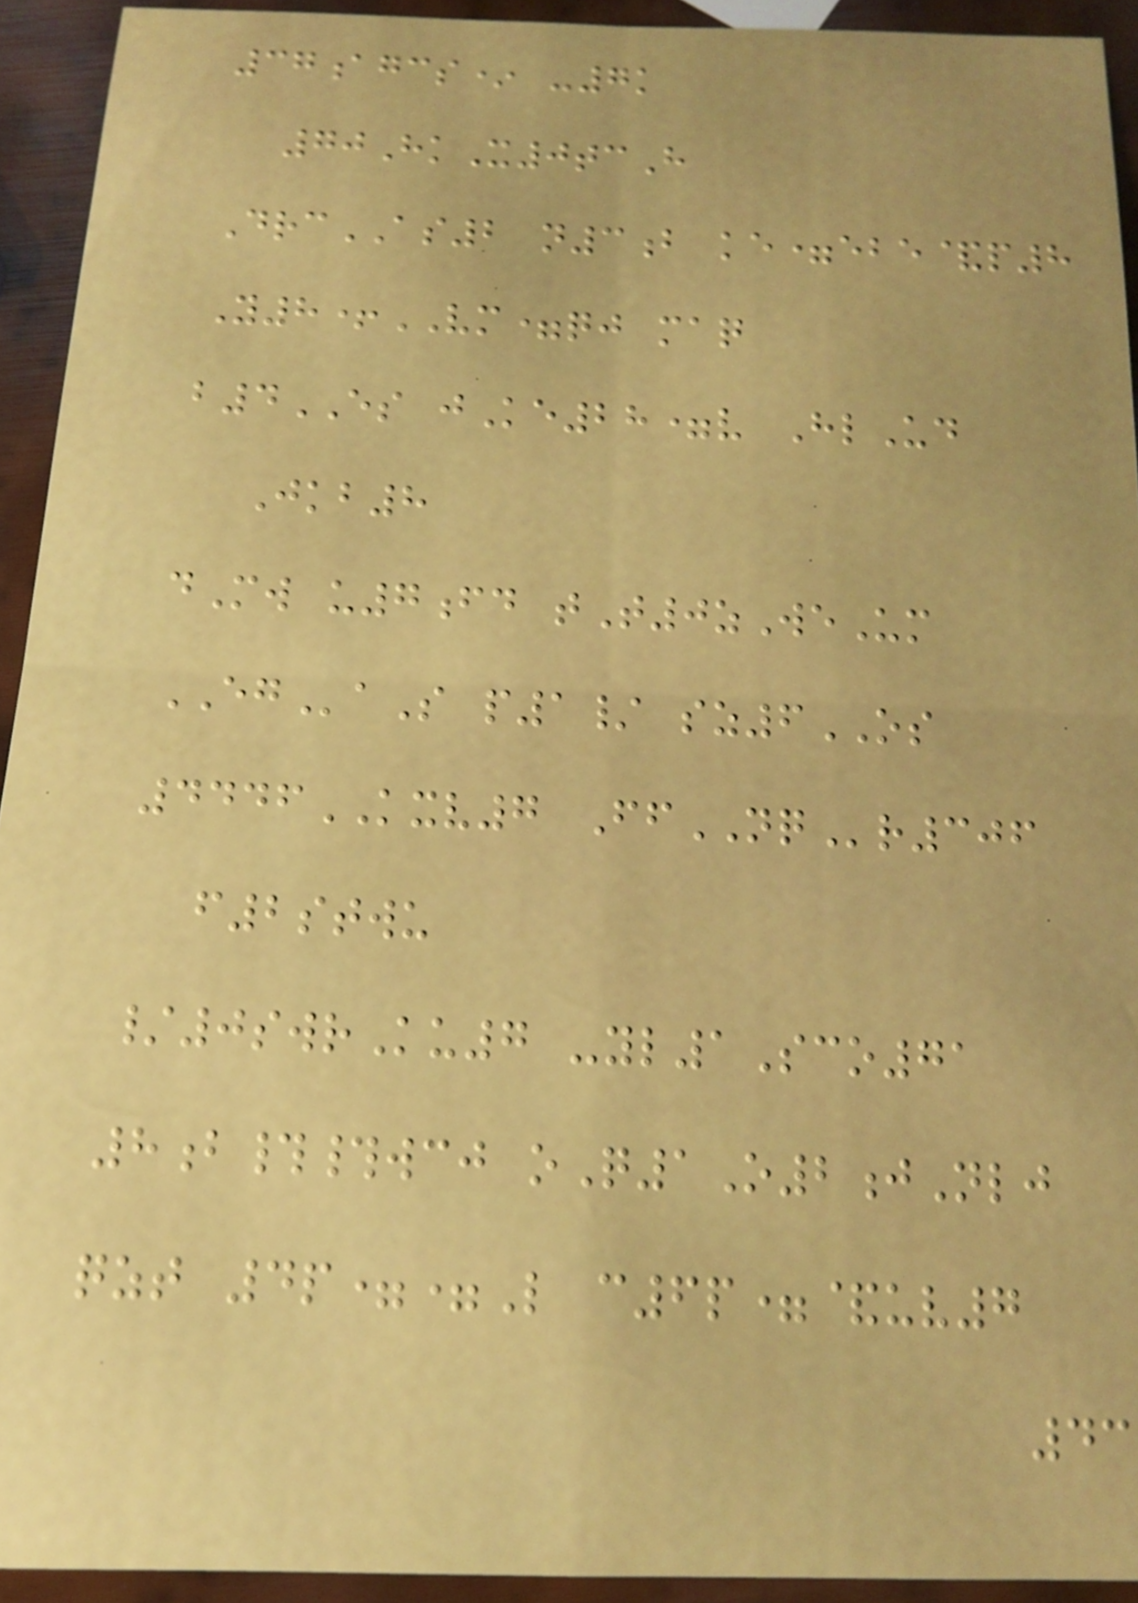37agcs* -7k
70HkX0tcH
DrcAS2 n3b ke=ebe&p8
Y8+VM=qj maq
b4ES jKe28=v HlUd
Jkb8
dMw u7fd tT0zWeUm
EGaS p1/ sz6OS
4446KXV7 FfNQr306
f2stwu
/0swrKu7 -yl1Sco71
8b##wcj oQ1O2jNlj
qzt 4p==L c6p=&uv7
43
